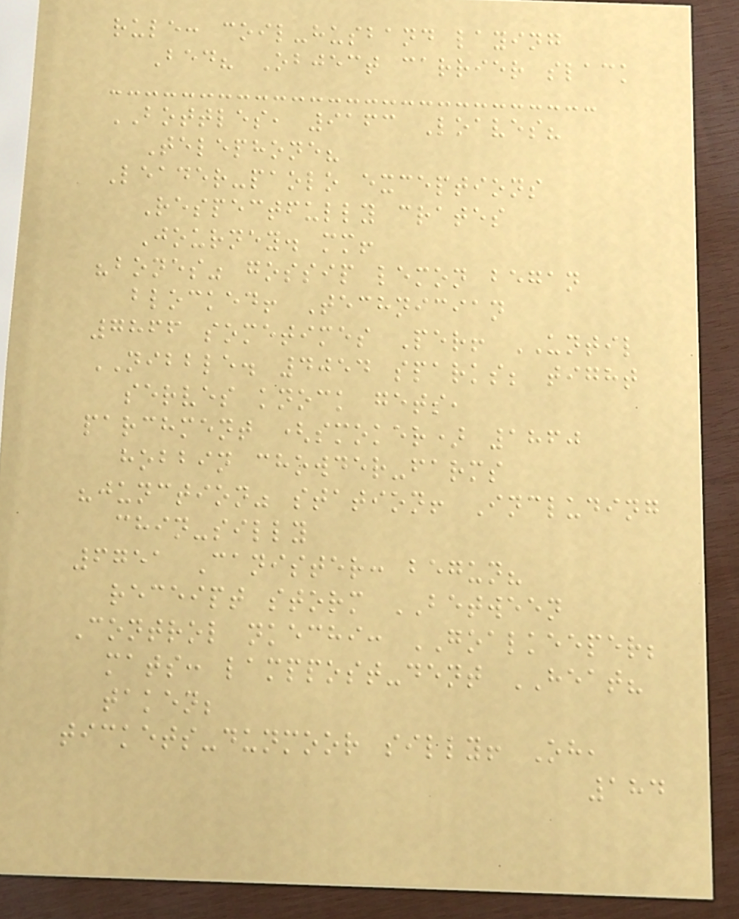rule: coil-husband laying
Bed? Object carrier slack
BOTTLES, 9163 Loaves?
Telephone?
Leader-paolo exceptions
Respectfully crates
Journey. mm!
"bones" gossip lemon began
blocked! Technician
7866 sometimes Per! UNTIL
NIBBLE. 4054 sparks; tight
serves knock gets,
parchment (smoker) 1860
hobbin chowder-farms
"junction" station! Including
chin-silly
6751 Canister: begun?
receipt storm BETWEEN
Control nkechi: GOALKEEPER;
mats: lamppost-dent HEAT?
taken;
tickets-dunmoor silly! Oh,
184
